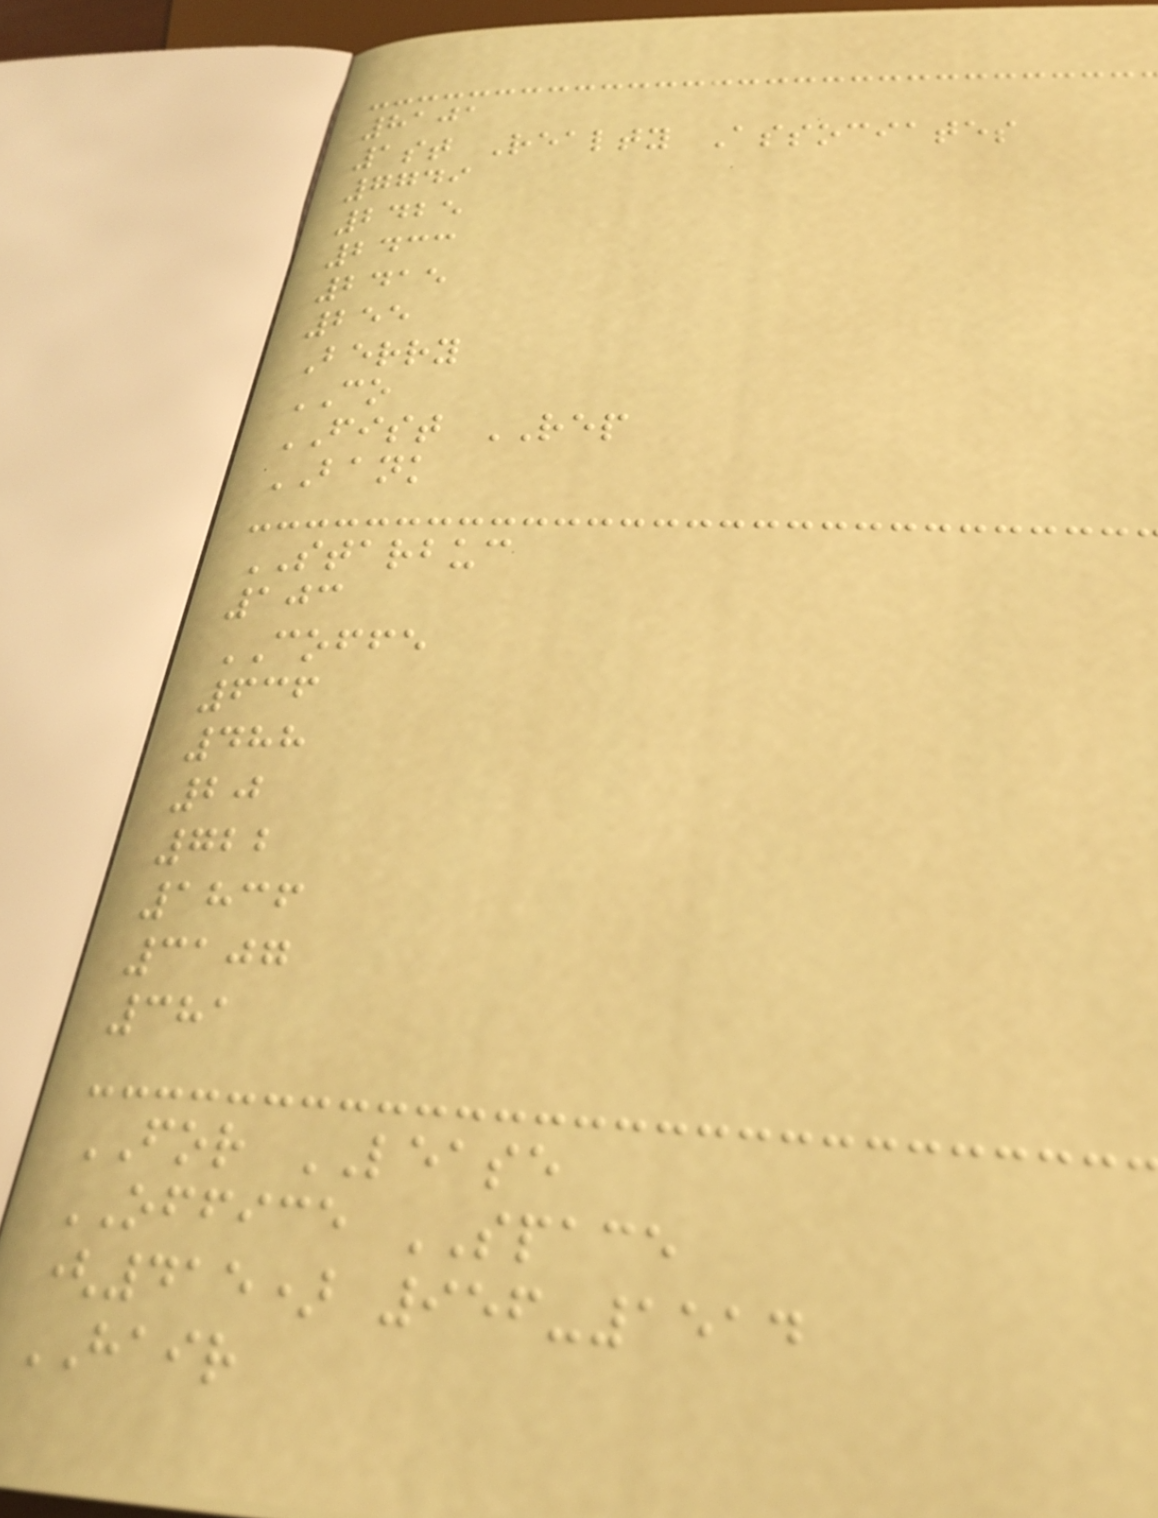8101
1st Realty Associates
7749
2425
2433
2415
255
Berry
CO
FIST REP
BANK
STARBUC
103
COFFE
636
488
20
722
1836
3107
381
FOR LEASE
OFFICE SPACE
(415) 956-1514
HAIR
